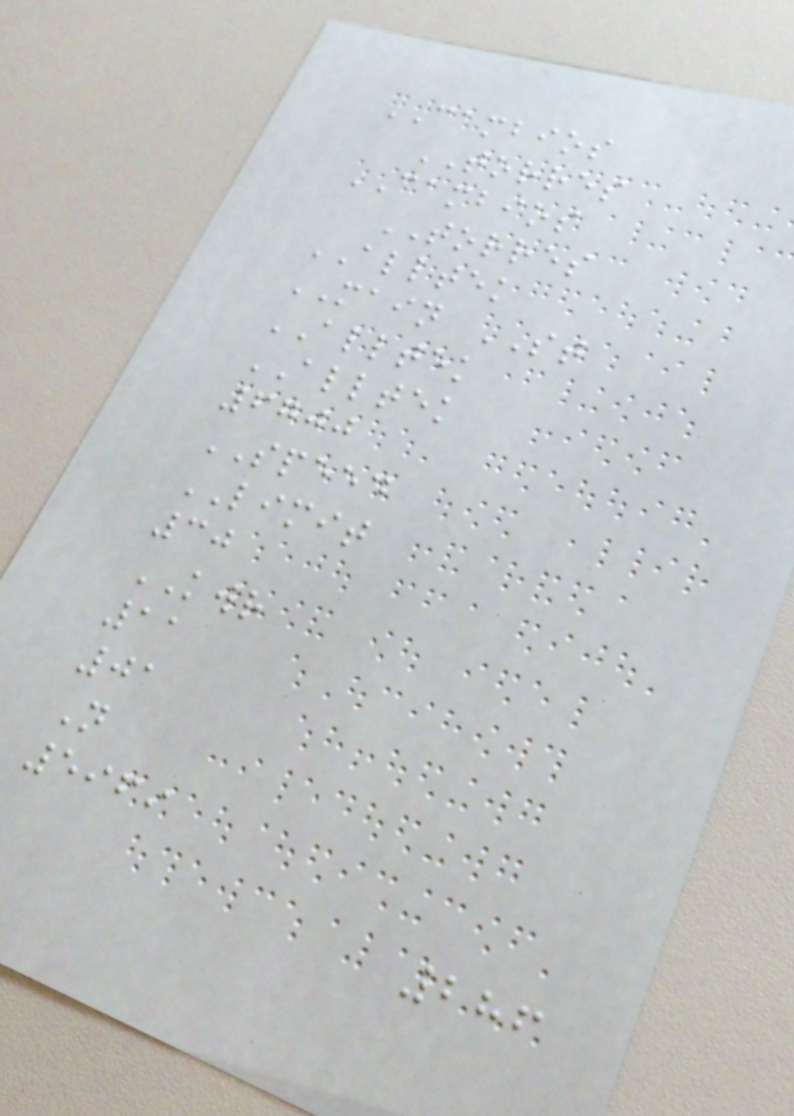CAMBIOS
TORRES
CAMBIOS
TORRES
ALLTEK
MAIN ST
ALLTEK
ALLTEK
6700
SPEED
LIMIT
30
KWR
11
01
N
5969
286
